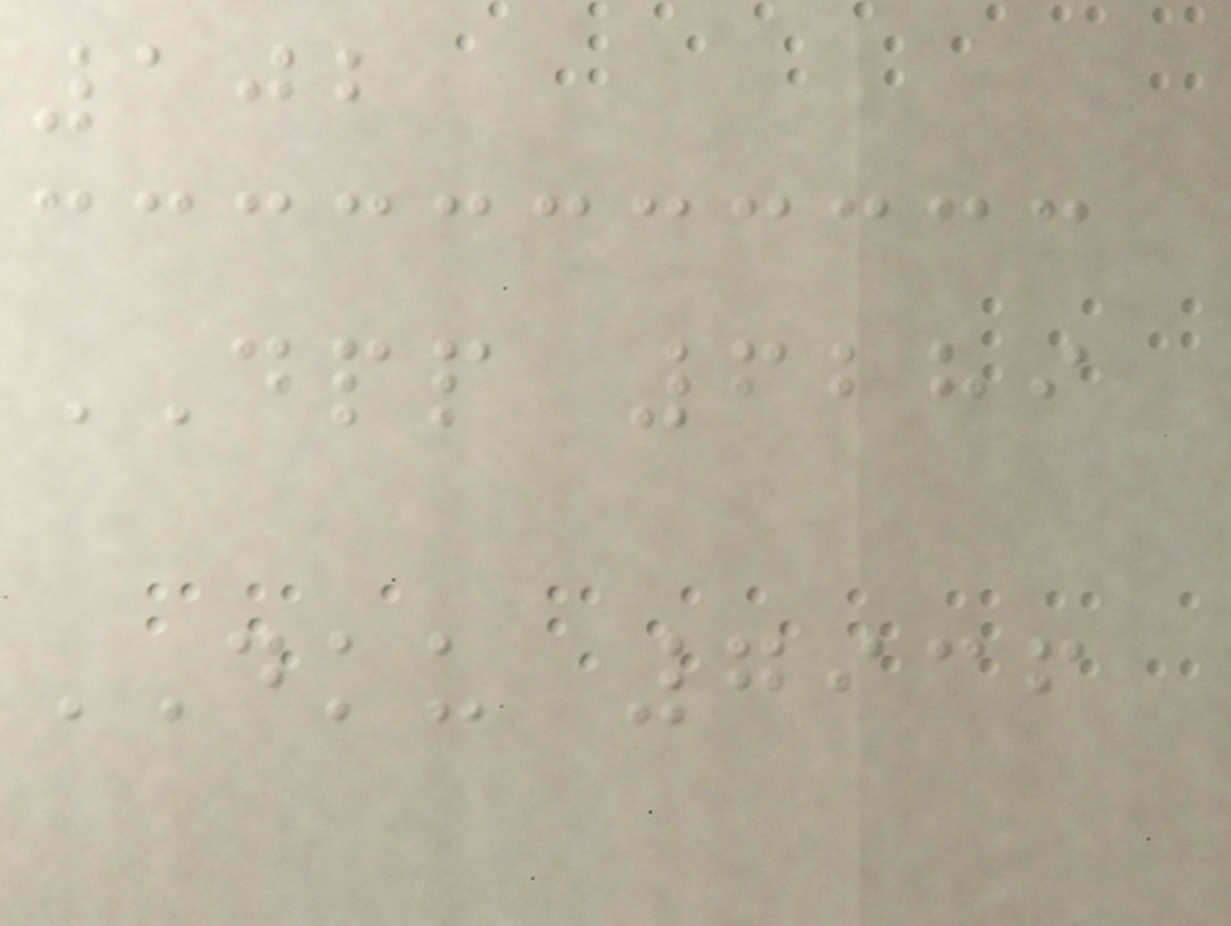102
DPP 6289
DKU 7936
